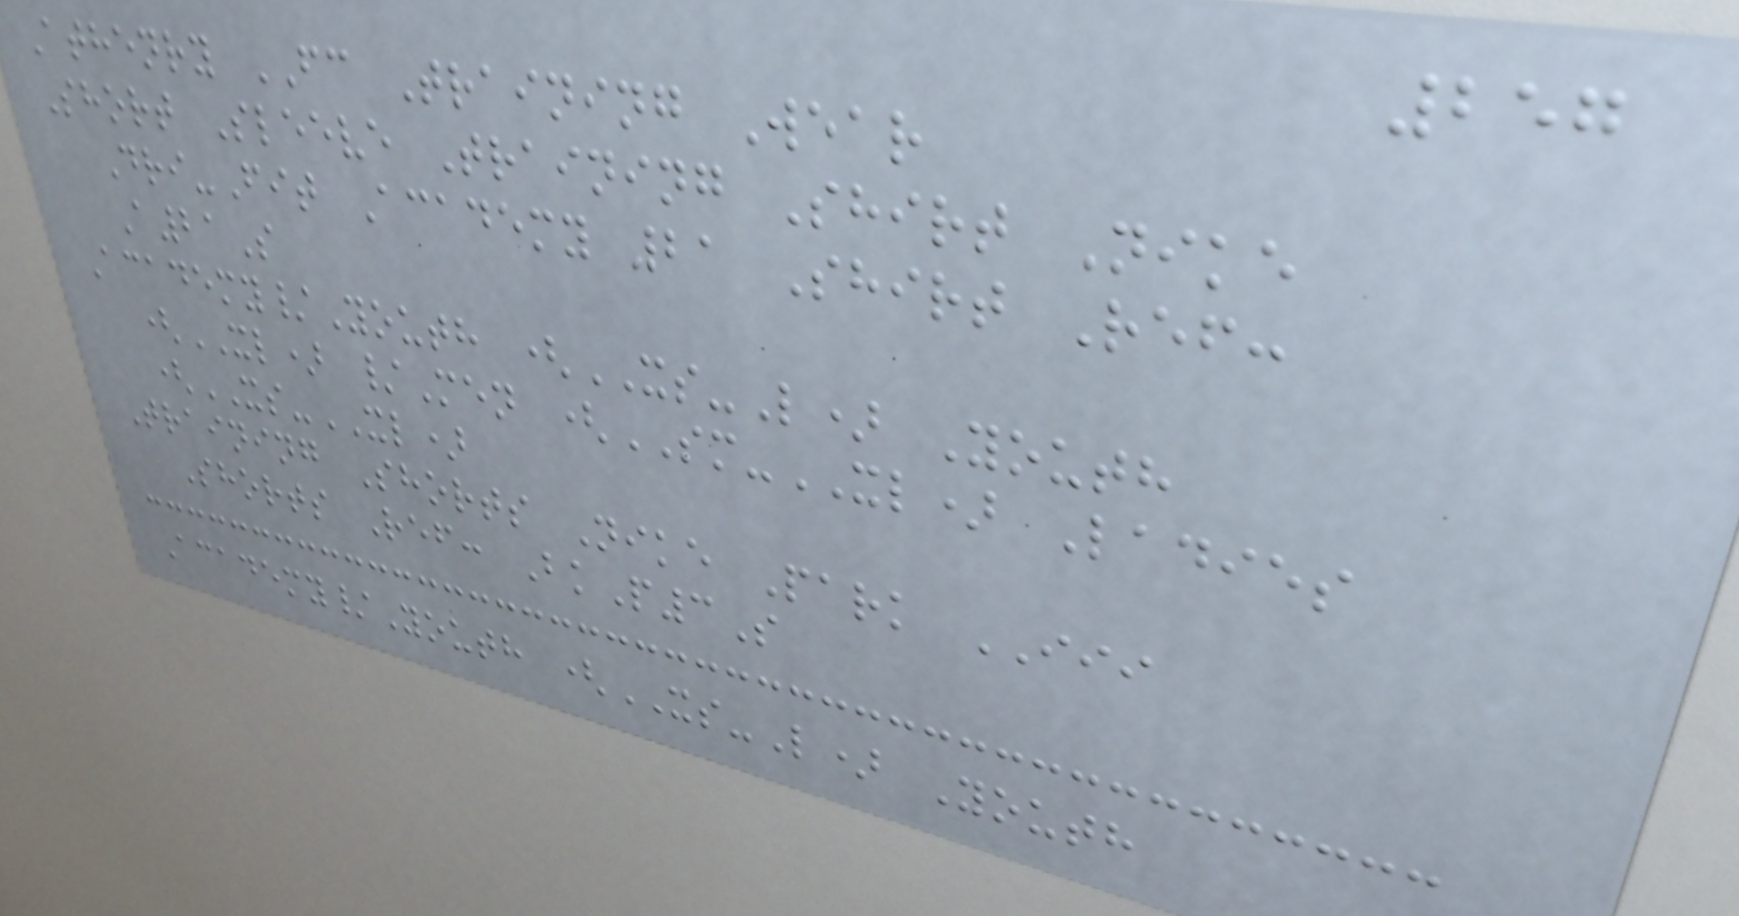257
Athenry FC Training Wear
Short Sleeve Training Shirt Nike
Dri-Fit Academy 21 Shirt Ref:
A21S
Academy/Youth (XS-L) Youth
(XL) /Men (SM-XL) Ladies
(XS-XL)
Training Shorts Nike Park III
Shorts Ref: BkP3S
Academy/Youth (XS-L) Youth
